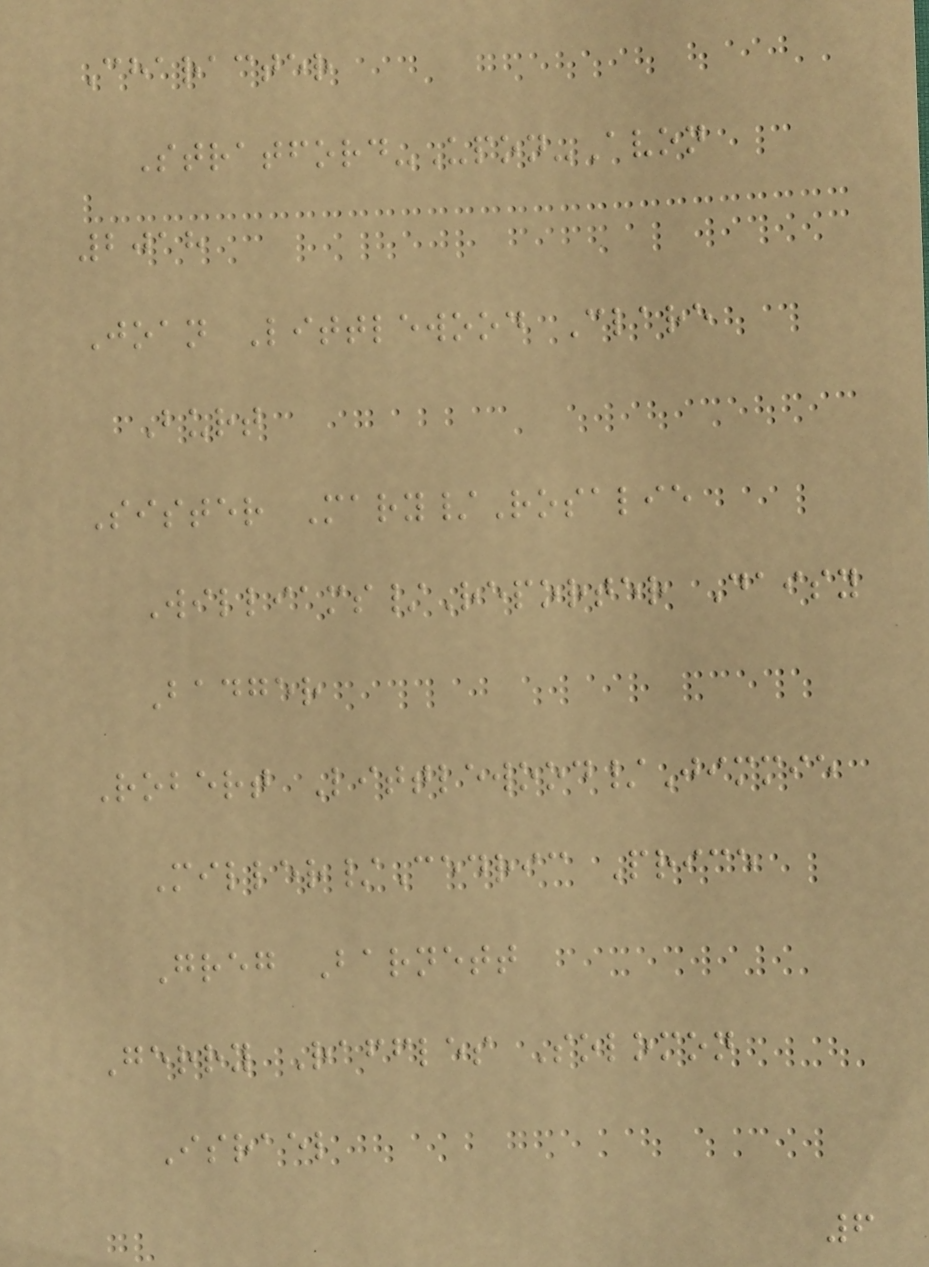Character
Stratford-Upon-Avon
2018
Joan Littlewood Clare
Burt
Sister Mary/Rosalie
Williams/Reporter Daisy
Badger
Robert Littlewood/Jimmie
Miller/Cedric Price
Greg Barnett
Gerry Raffles Solomon
Israel
6
